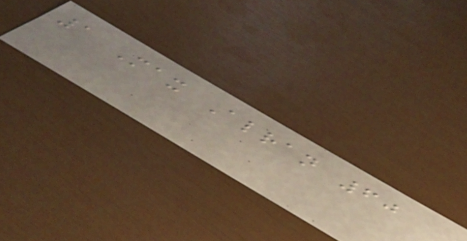1 Max Alran 60
